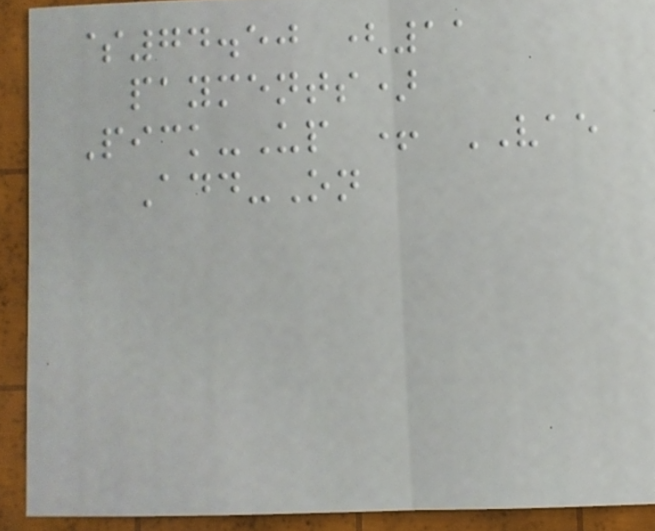$74.50 (11
payments)
Pick-Up + VAE
Add-On
